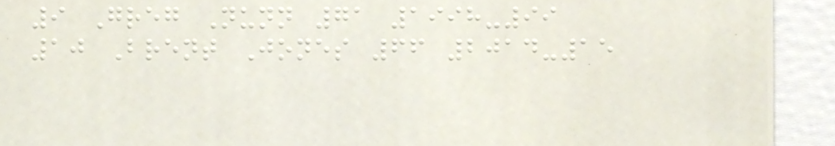9 Greg Nunn 71 1998-99
10 Brent Jones 66 2014-15
